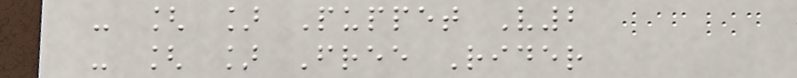- [ ] Puppet V2
- [ ] Free Rider
